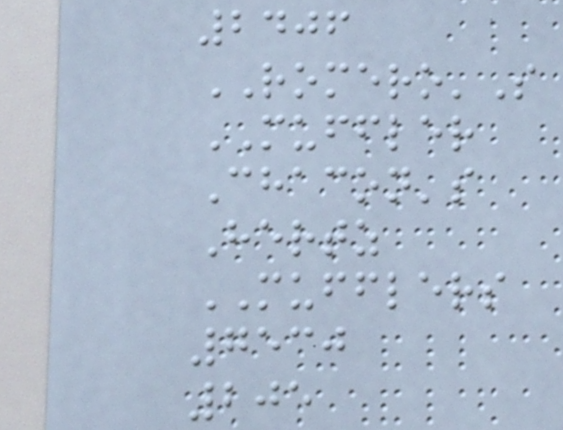2406
ROMERO'S
MUFFLER
Chacon's
Hertz
MUFFLERS
7530
205
